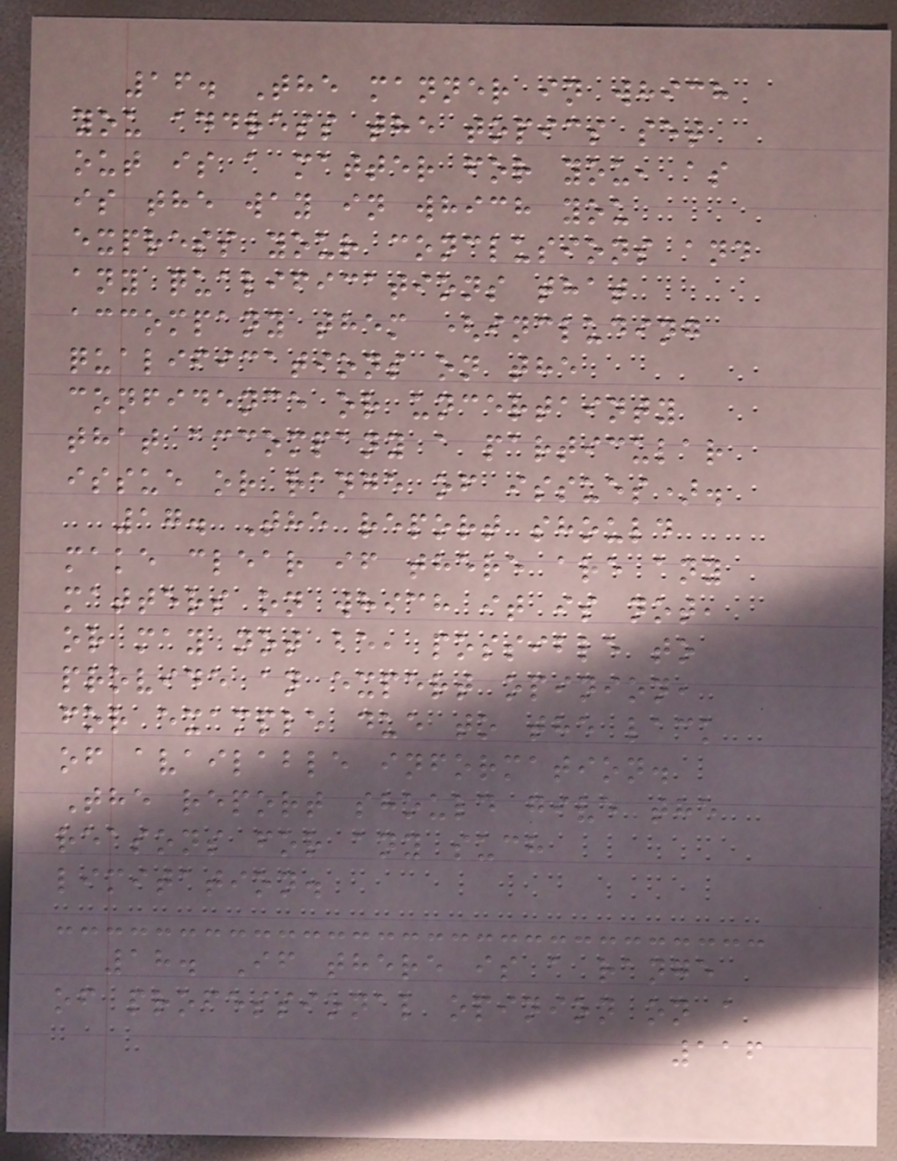16. The manner in which
you address the topics set
out is a matter for you, as
is the way in which you
express your conclusions and
any qualifications that
accompany them (including
qualifications on the
confidence or uncertainty
that accompany a particular
issue or range of issues).
17. The report should
make clear if there are any
matters on which it is not,
or may not be, possible to
provide an expert opinion,
for example due to the lack
of available information.
The report should give the
reasons for any such
limitation.
18. If there is a range
of professional opinion on a
116
